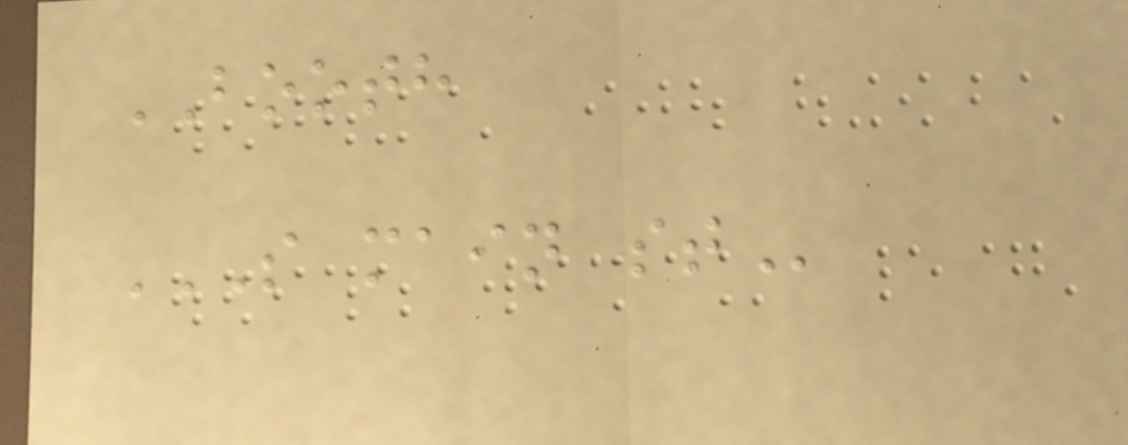BOOTH
S MAIN ST
